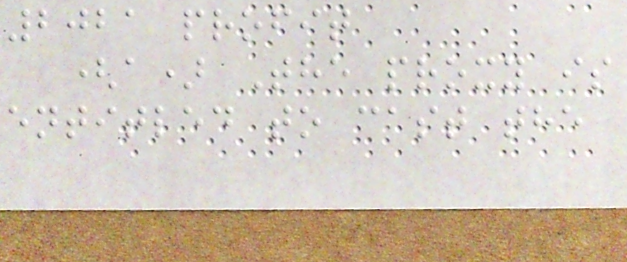2021 profit
(a) The proxy is
entitled to cast the
